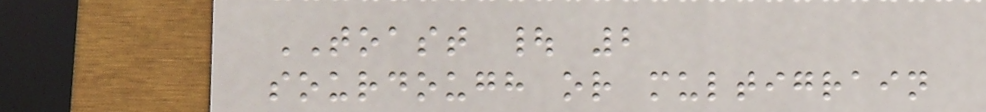TOAST | 2
sourdough or multigrain
